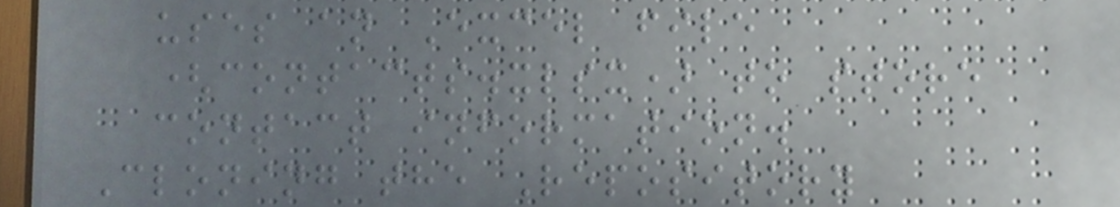uses an Excel file
(contacts.xlsx) to store
contact information.
Cloning the Repository
